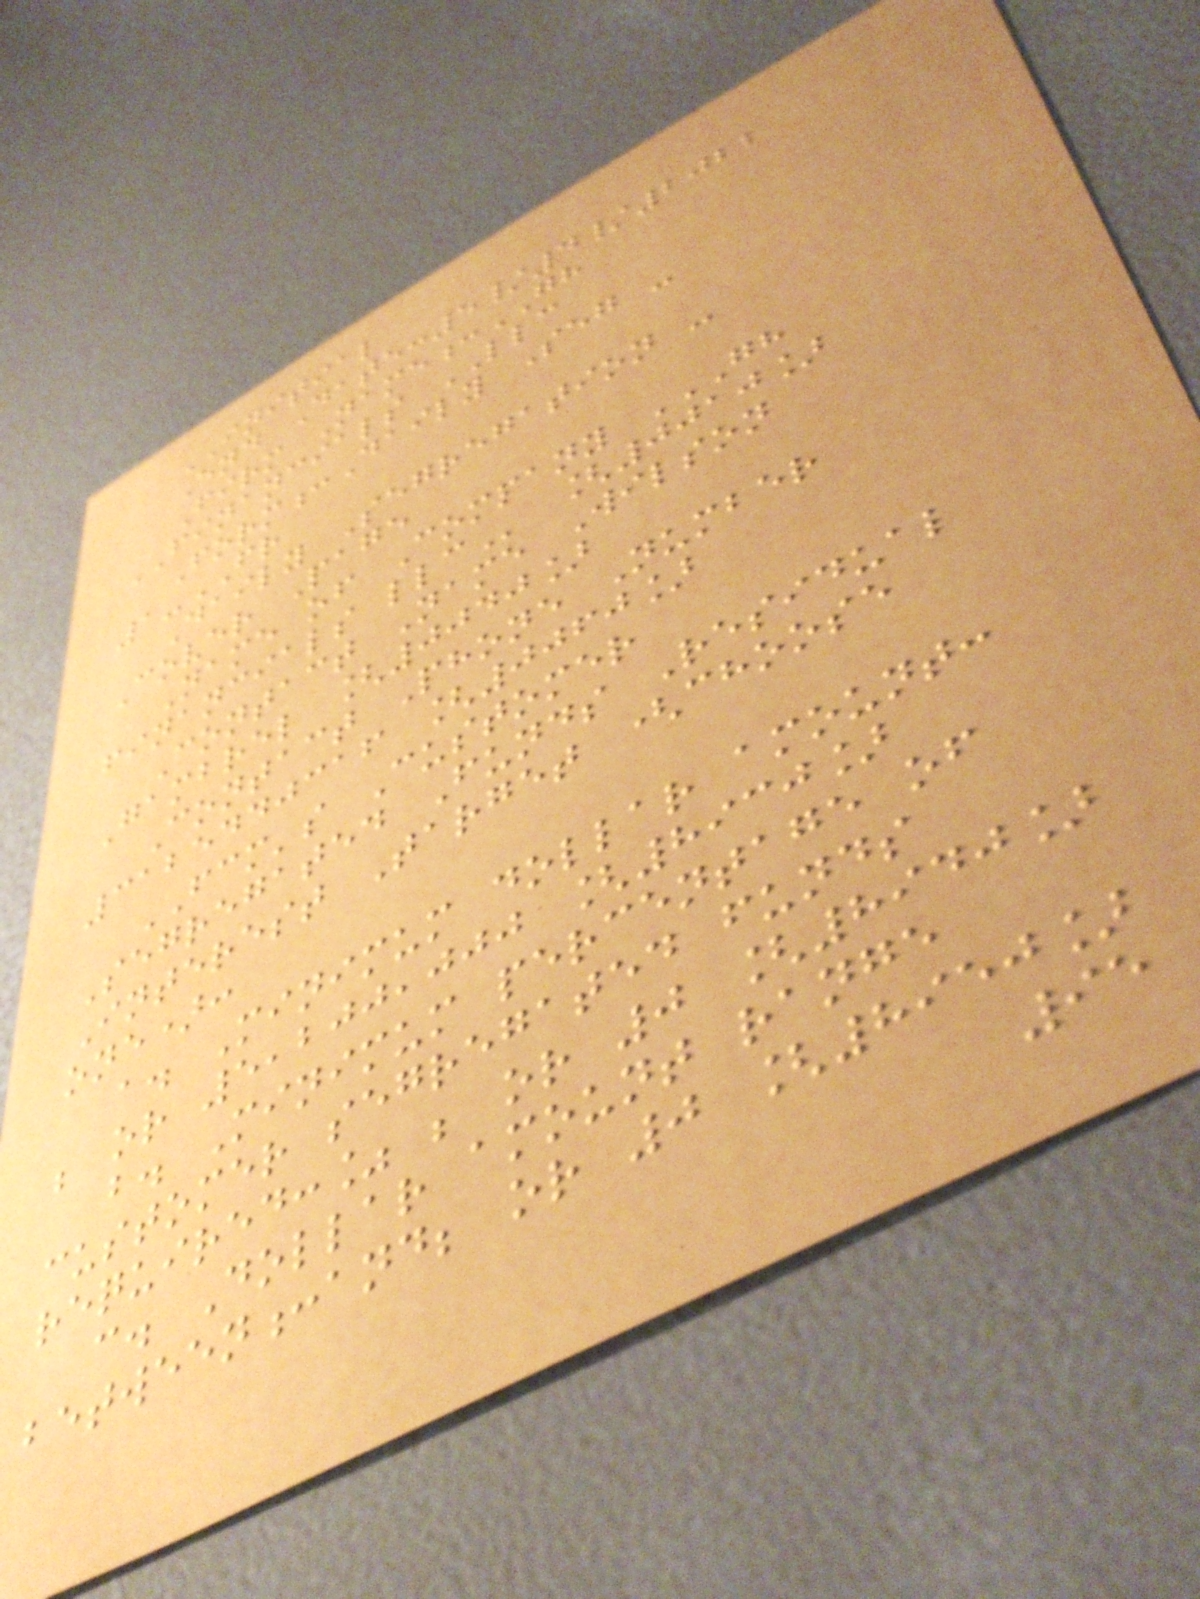INITIAL
End Date:5/4/2022
Firm Name:GH
FINANCIALS LLC
Form:Daily Seg -
1-FR
Daily Segregation -
Cover Page
Name of Company GH
FINANCIALS LLC [0010]
Contact Name Wilson
Gambrel [0040]
Contact Phone Number
3125440316 [0060]
FCM's Customer
Segregated Funds Residual
Interest Target (choose
one):
a. Minimum dollar amount:
; or 5,200,000 [8930]
b. Minimum percentage of
customer segregated funds
required:% ; or 0 [8940]
c. Dollar amount range
between:and; or 0 [8950]
95
